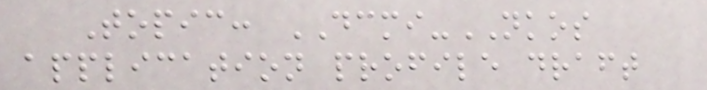Topic: DCMI-NKOS
application profile draft
